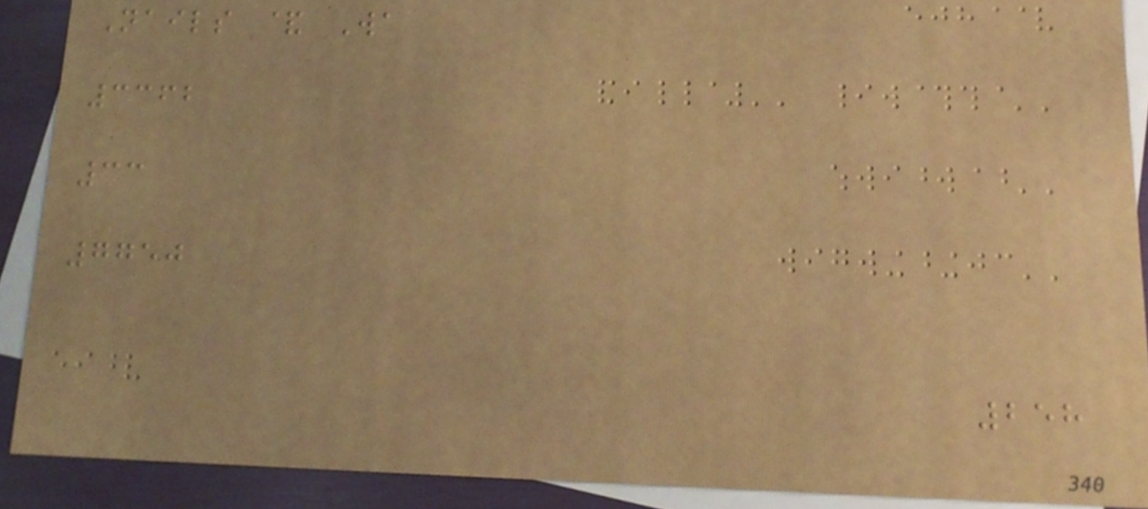Nails & Wa
3362
33
7750
258
